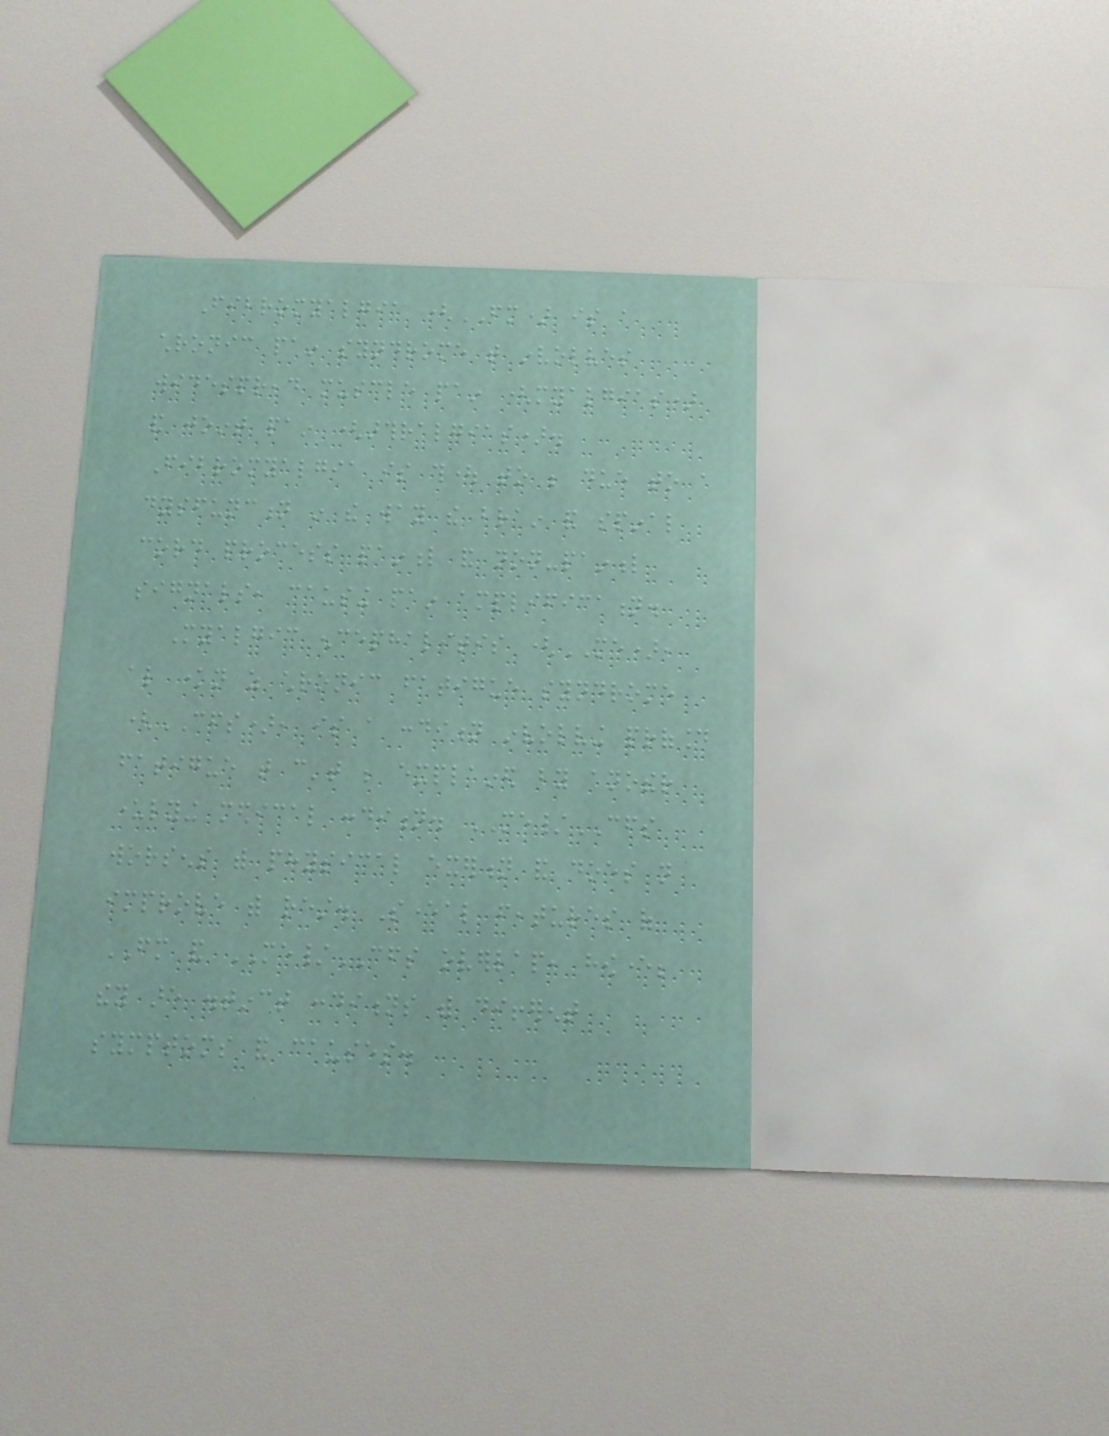Fibromyalgia (FM) is a
chronic pain syndrome that involves
widespread muscle pain (myalgias)
and joint pain (arthralgias).
Fibromyalgia is thought to be due to a
dysfunction in the way the brain and spinal
cord process painful and non-painful
signals, causing pain amplification.
Myalgic encephalitis (ME),
also known as chronic fatigue syndrome
(CFS), is a condition involving profound
fatigue that can't be explained by another
underlying medical condition. ME/CFS
worsens with physical exertion and does not
improve with rest. Several features of
FM and ME/CFS overlap, however;
they are distinct conditions with different
symptoms and causes.
